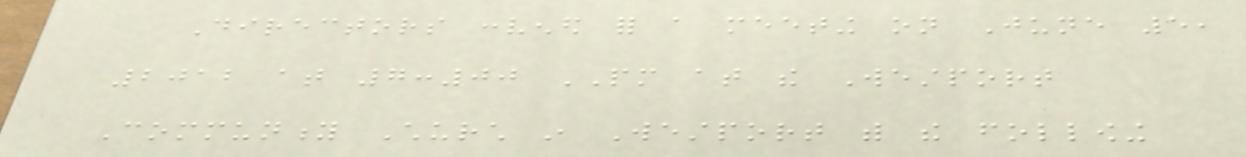Directors convened for a meeting on June 5,
2012 at 7:00 PM at the Westport
Community Church in Westport with the following
